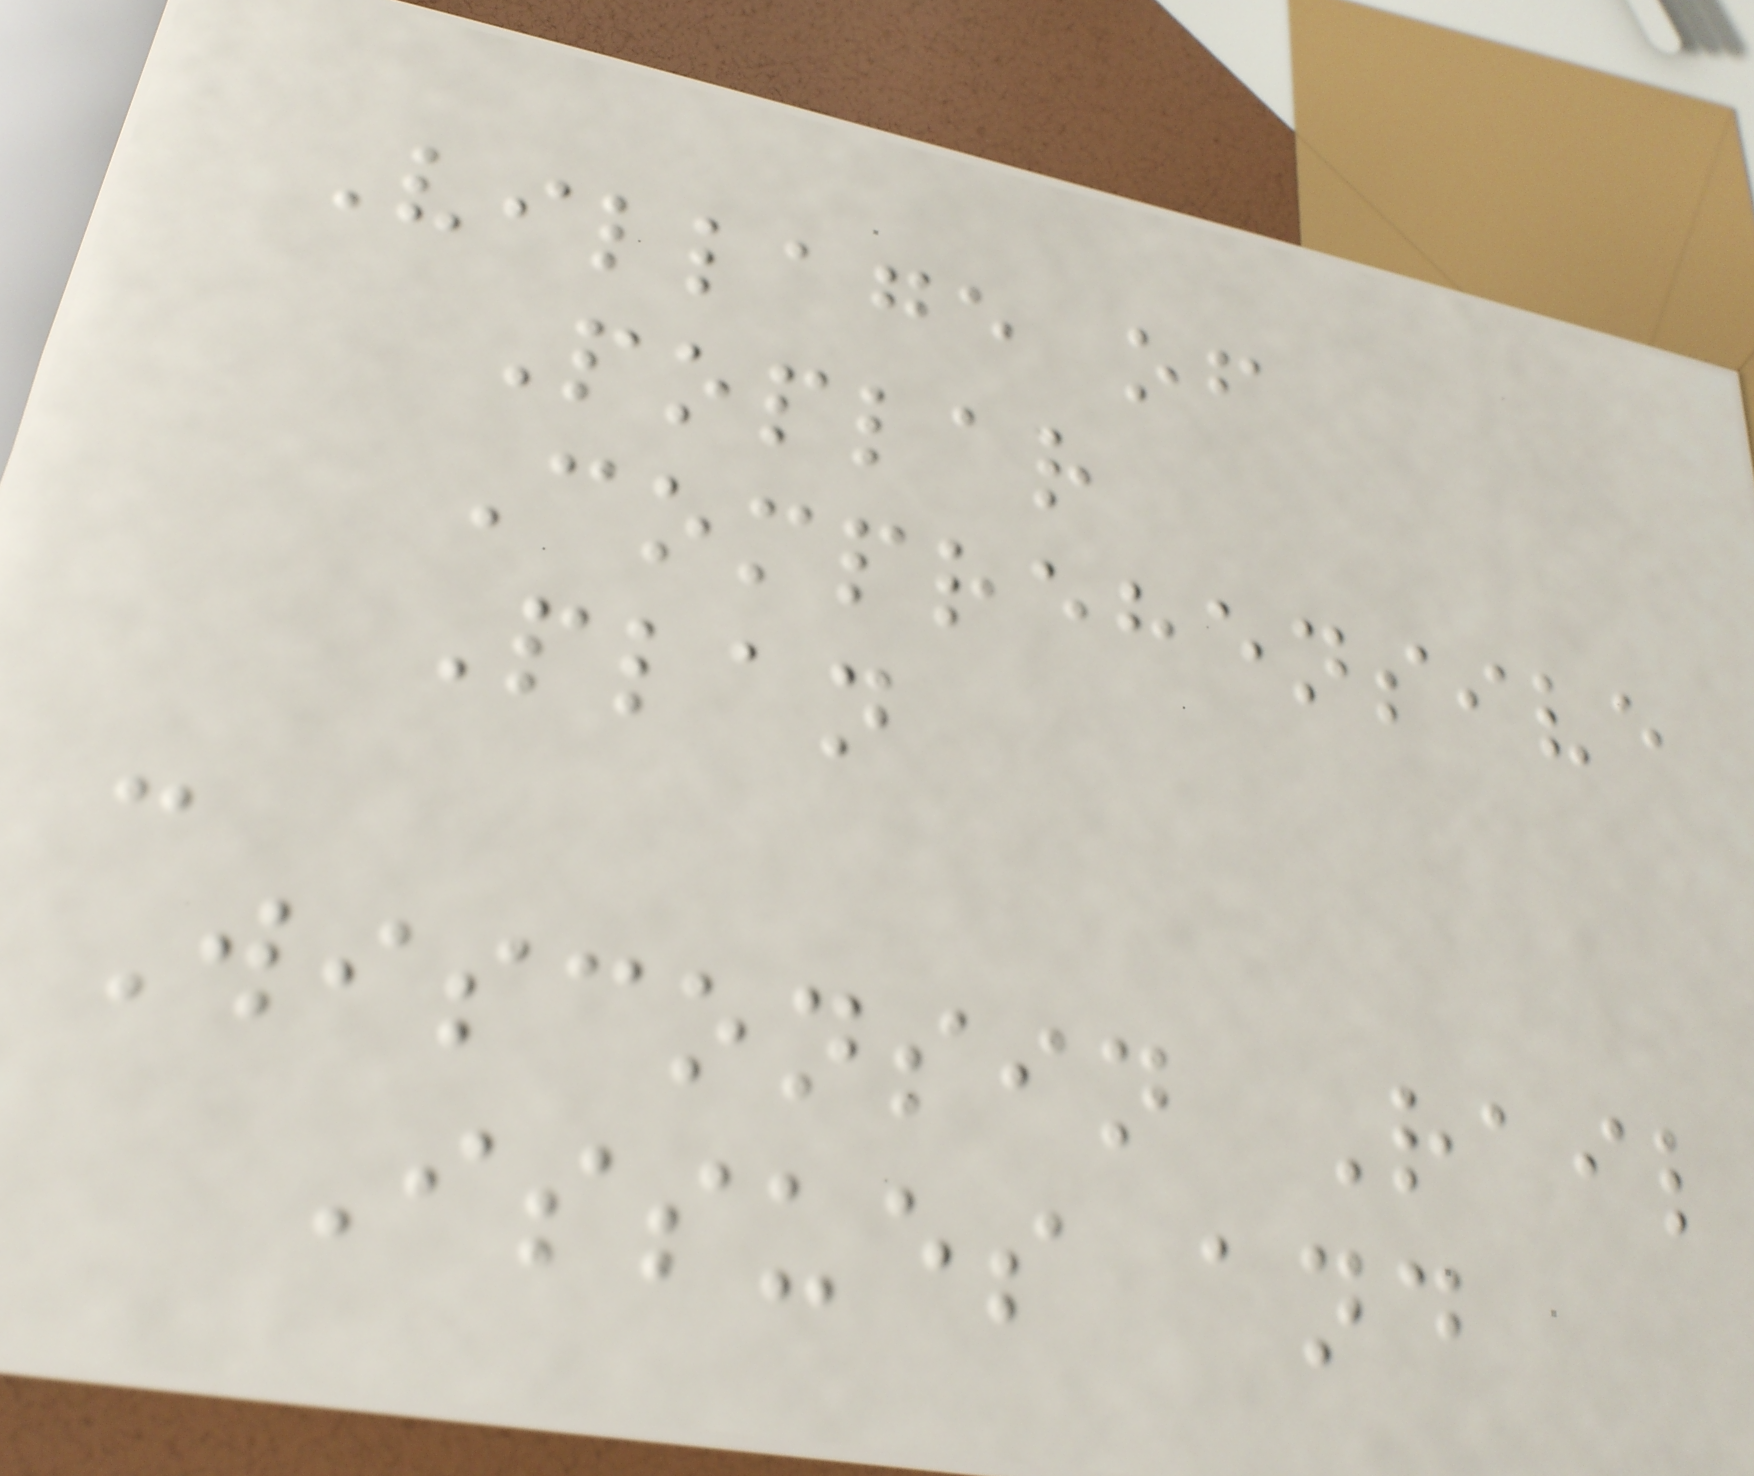Village of
Poplar
Comprehensive
Plan
-
Wisconsin Rail
Issues and
